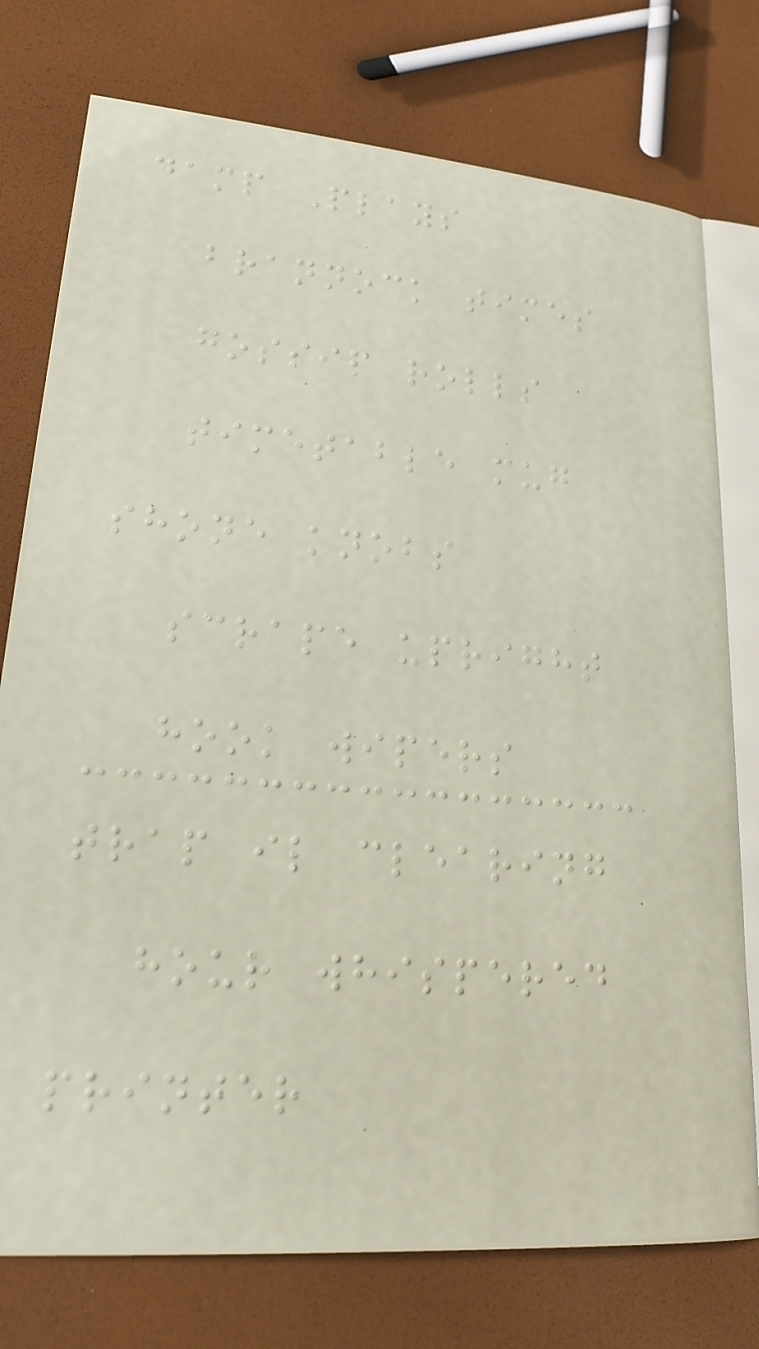damp Plays
brannock times
gossip rolls
timetable mug
shone knobs
scrape upright
hook wipers
trap il clearing
hour whispered
printer
